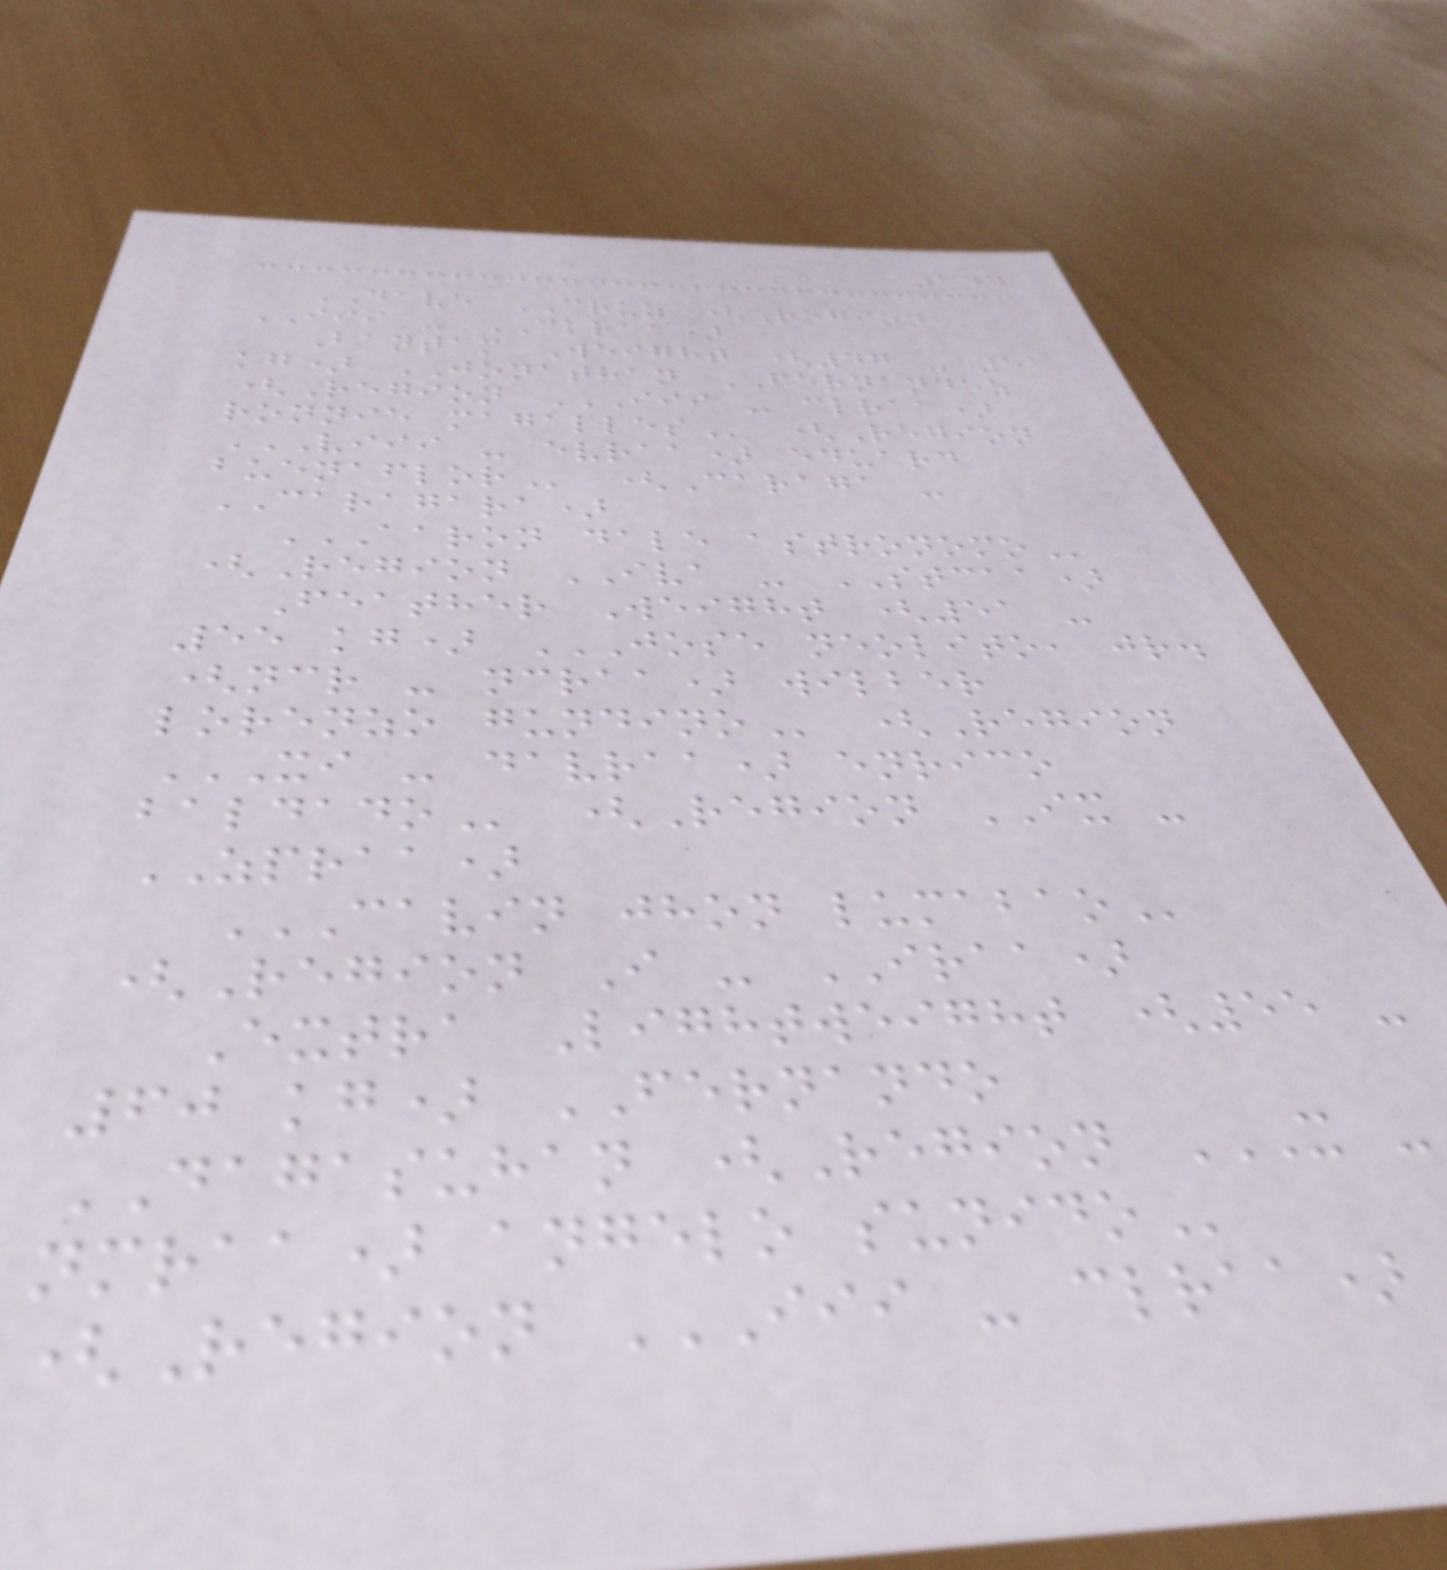144
DAVE CRUZ (Region
III - CLRAA)
Bantam Weight (47 - 51
kg) JONATHAN FERNANDEZ
(Region III - CLRAA)
RONNIE MAGALLES (Region
VIII - EVRAA) EDUARD
BUENAFLOR (Caraga -
CARAGARA)
AARON DALE ASTRONOMO
(Region IVA - STCAA)
Feather Weight (51 -
55 kg) JOSE NEOLITO, JR.
(NCR - NCRAA) WILBER
LORENZO GUNDINO (Region
XI - DAVRAA) ENRICO
BALDADO (Region IX -
ZPRAA)
CAVIN JHON LUMABAO
(Region I - IRAA)
Extra Lightweight (55 -
60 kg) FERNANDO
DAGASUHAN (Region X -
NMRAA) ANGELO SUNIDO
(Region III - CLRAA)
